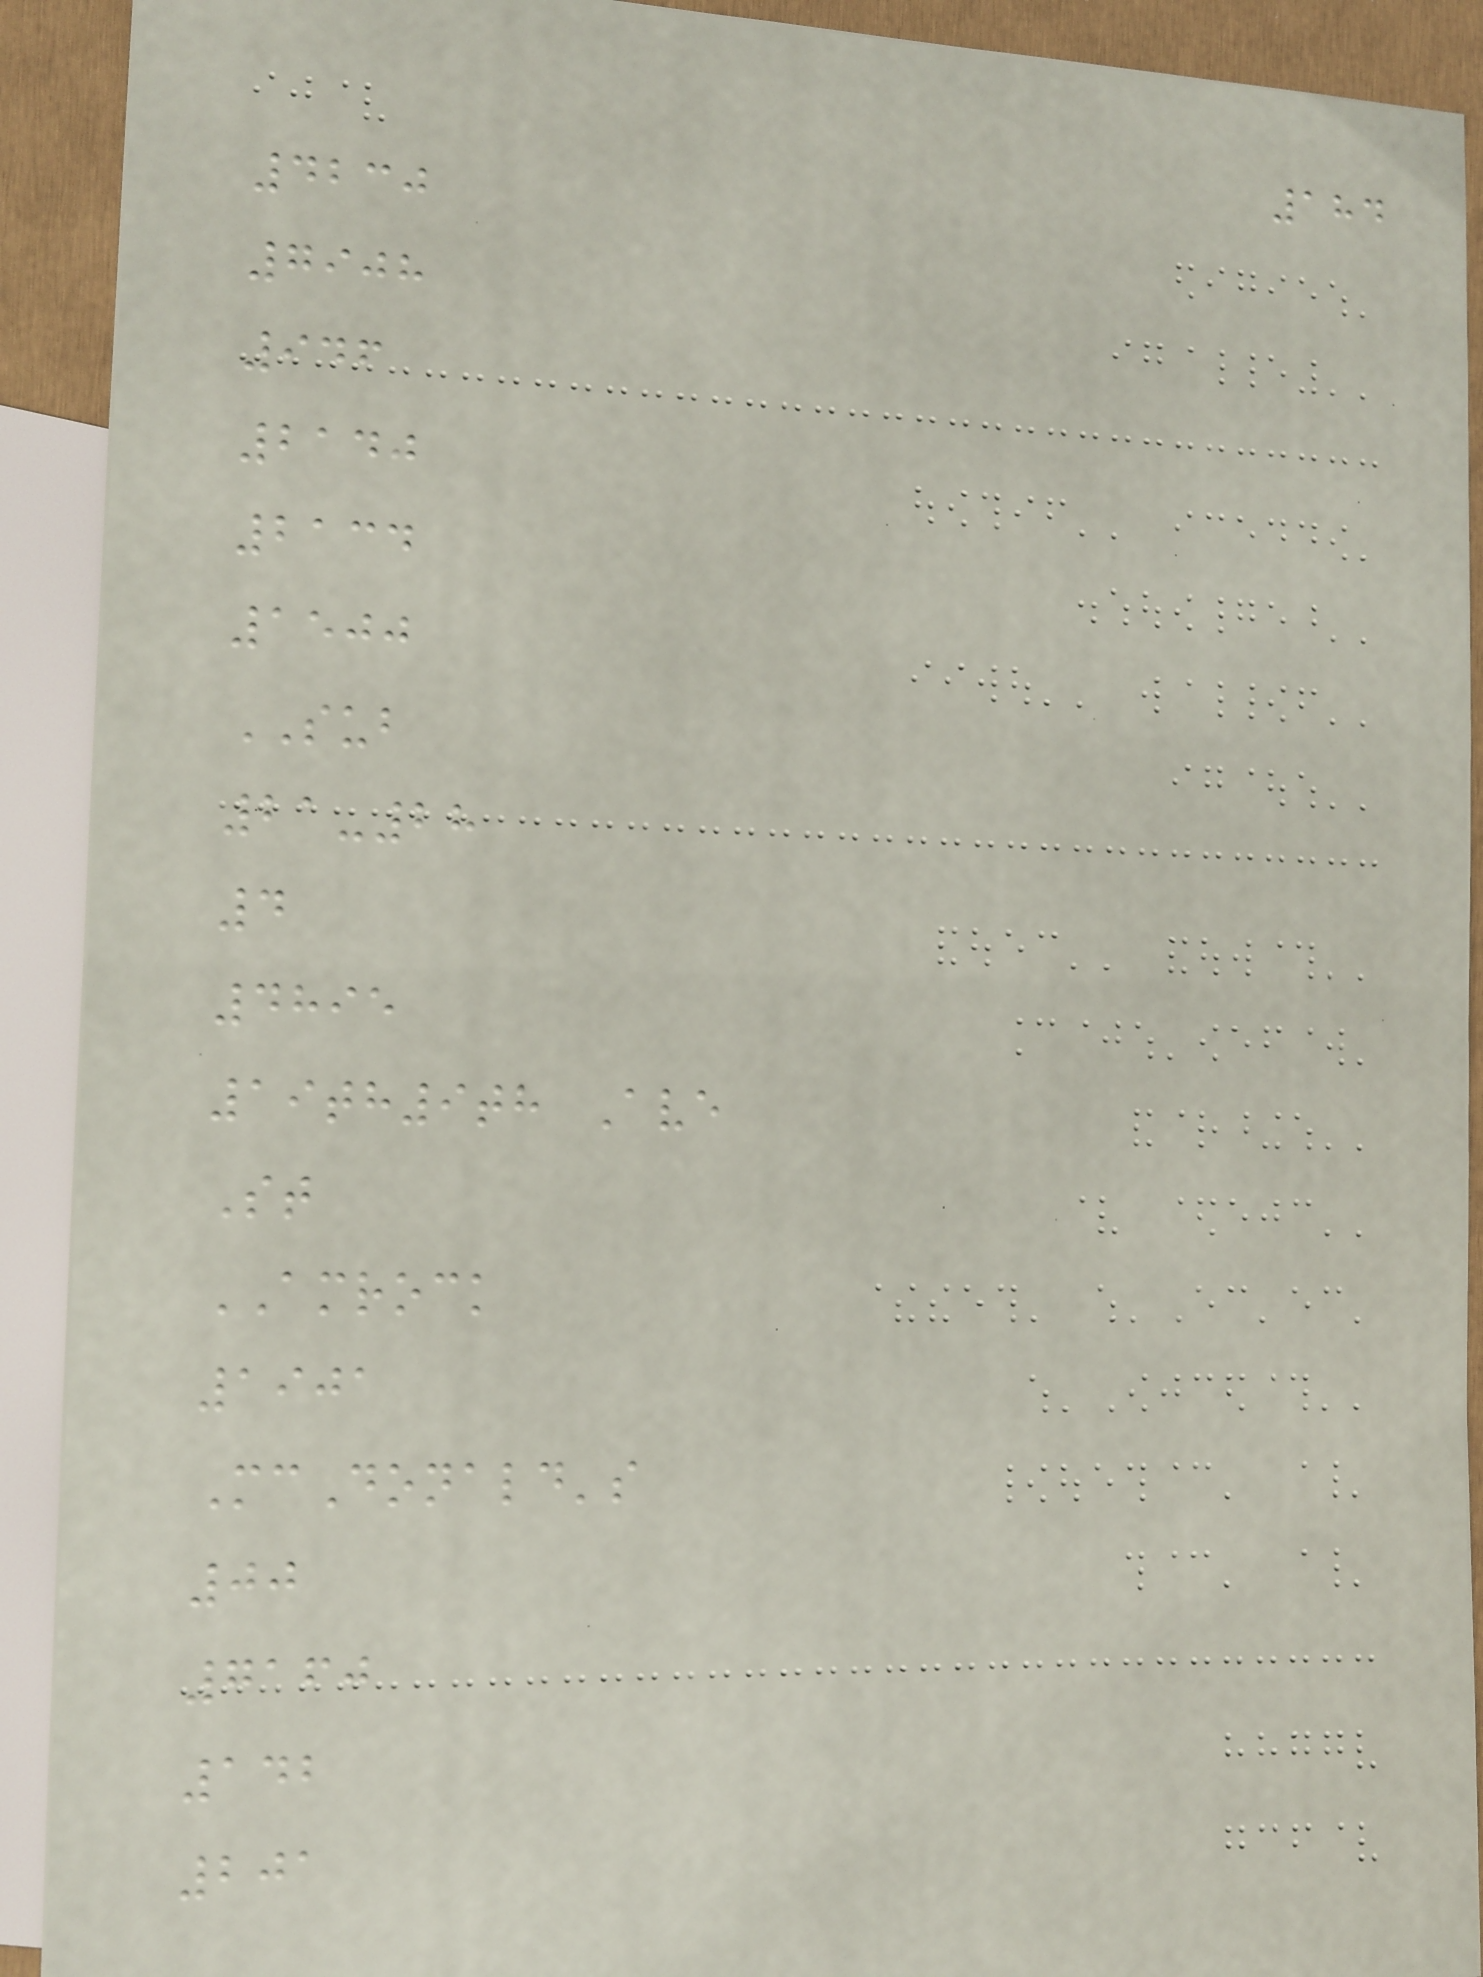184
4230
7908
946
2140
2134
1500
SUB
21-28
4
4895
19th9th Ave
St
AMROCK
1901
McDonald's
00
7160
142
201
